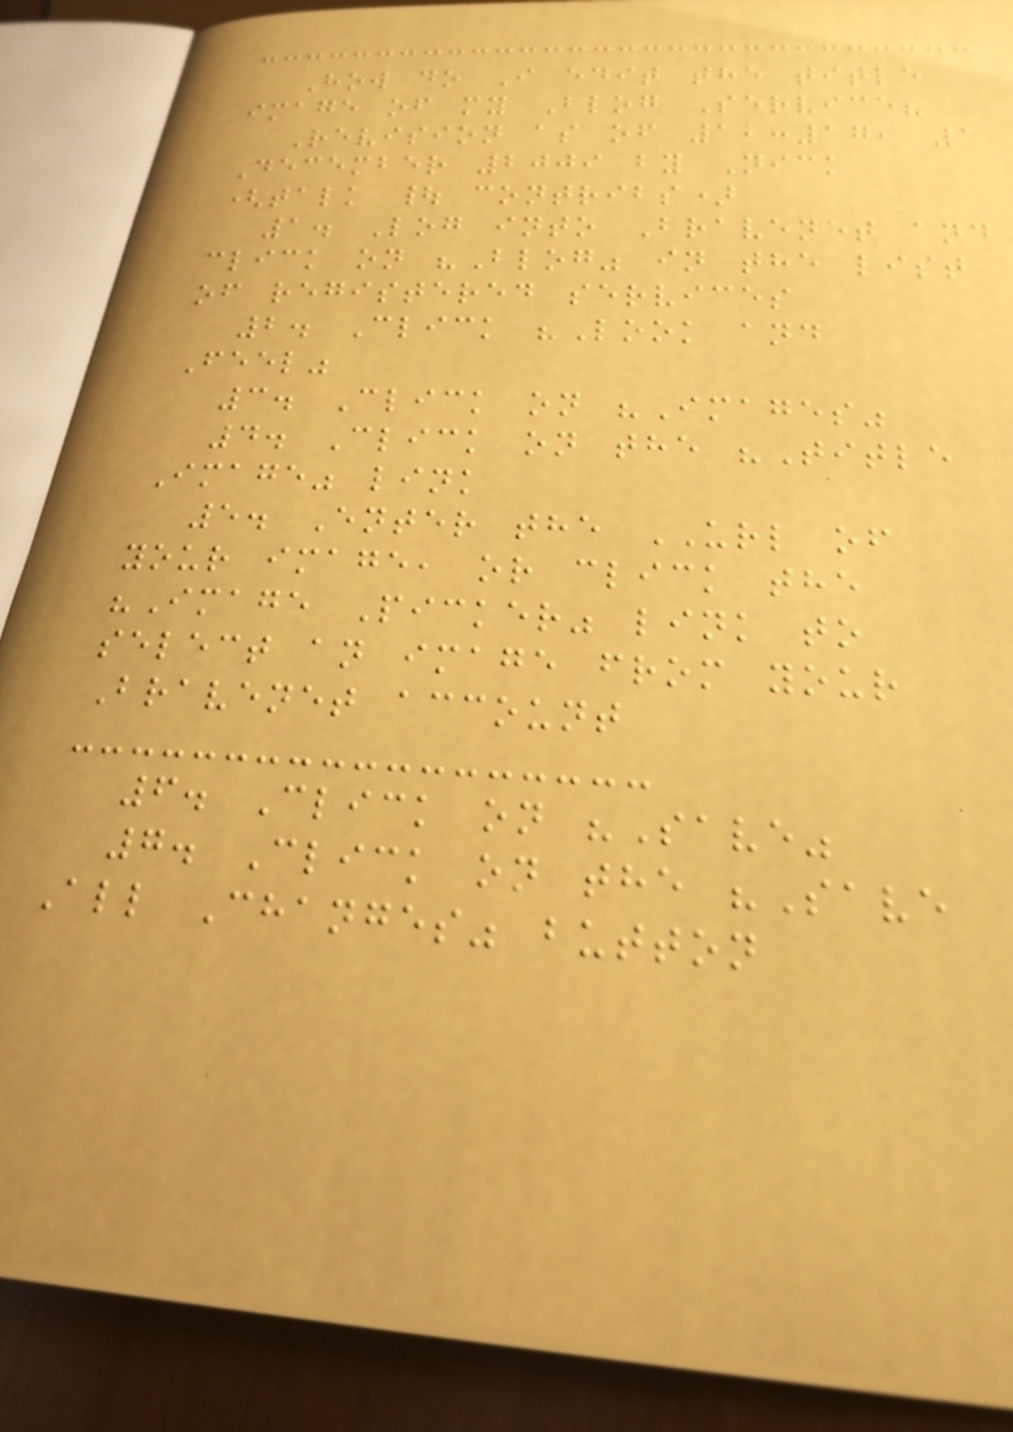How do I edit the title
image of my Blog Service?
Revision as of 12:17, 1
December 2009 by Nick
(talk | contribs)
1. Log into Bravenet and
click on "Blog" in the list
of registered services
2. Click "Look and
Feel"
3. Click on "Images"
4. Click on the "Title
Image" link
5. Enter the URL of
your image, or click the
"Image Picker" link to
select an image from your
Bravenet account
6. Click on "Save"
7. Click on the "Save
All Changes" button
